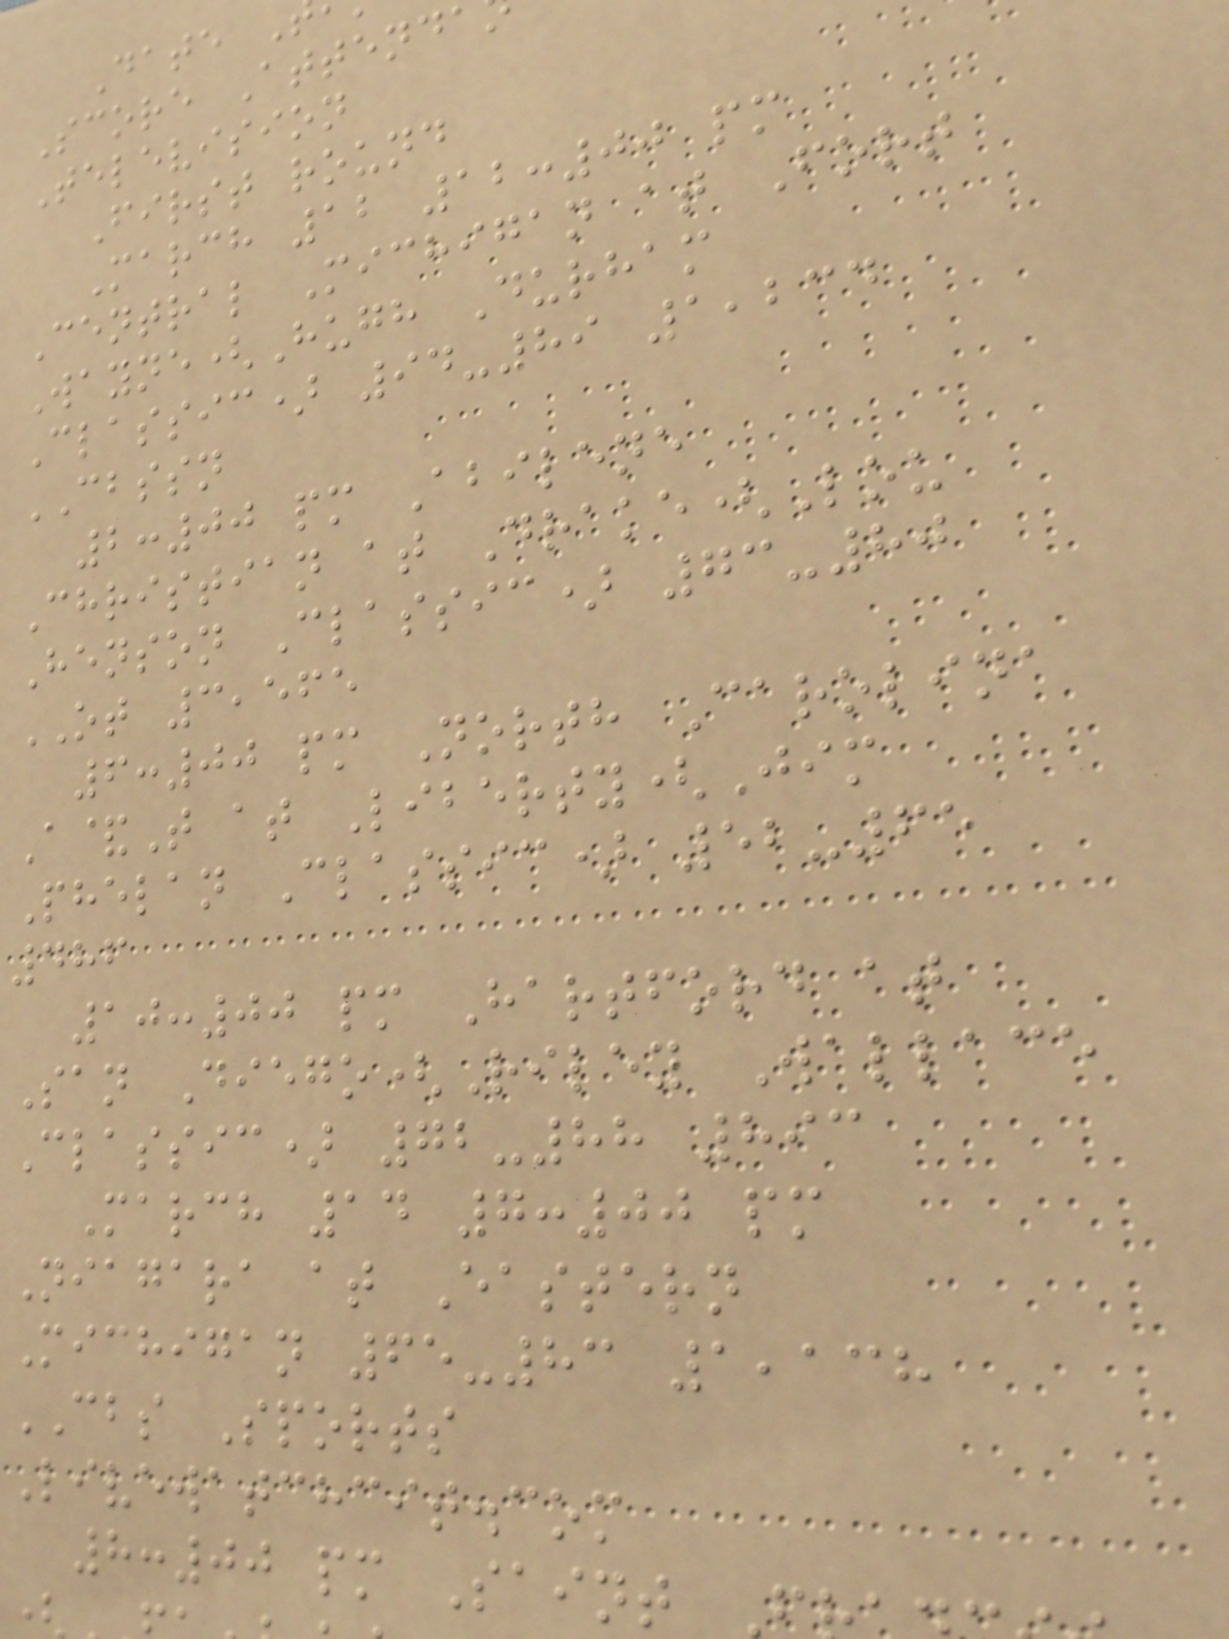Score Attenda
Television
First round
March 12 12:00 pm
Central Michigan at Fort
Wayne(Hugh Durham
Classic) 94-89 1,234
CBSSN
2:00 pm Abilene
Christian at Drake(Lou
Henson Classic) 73-80
OT 3,565
6:00 pm North Carolina
A&T at Liberty(Jim
Phelan Classic) 52-65
486
10:00 pm Hartford at
San Diego(Riley Wallace
Classic) 72-88 893
March 14 7:00 pm
Niagara at Eastern
Michigan 65-83 1,138
CBS Sports
Livewatchcit.com
8:00 pm Saint
